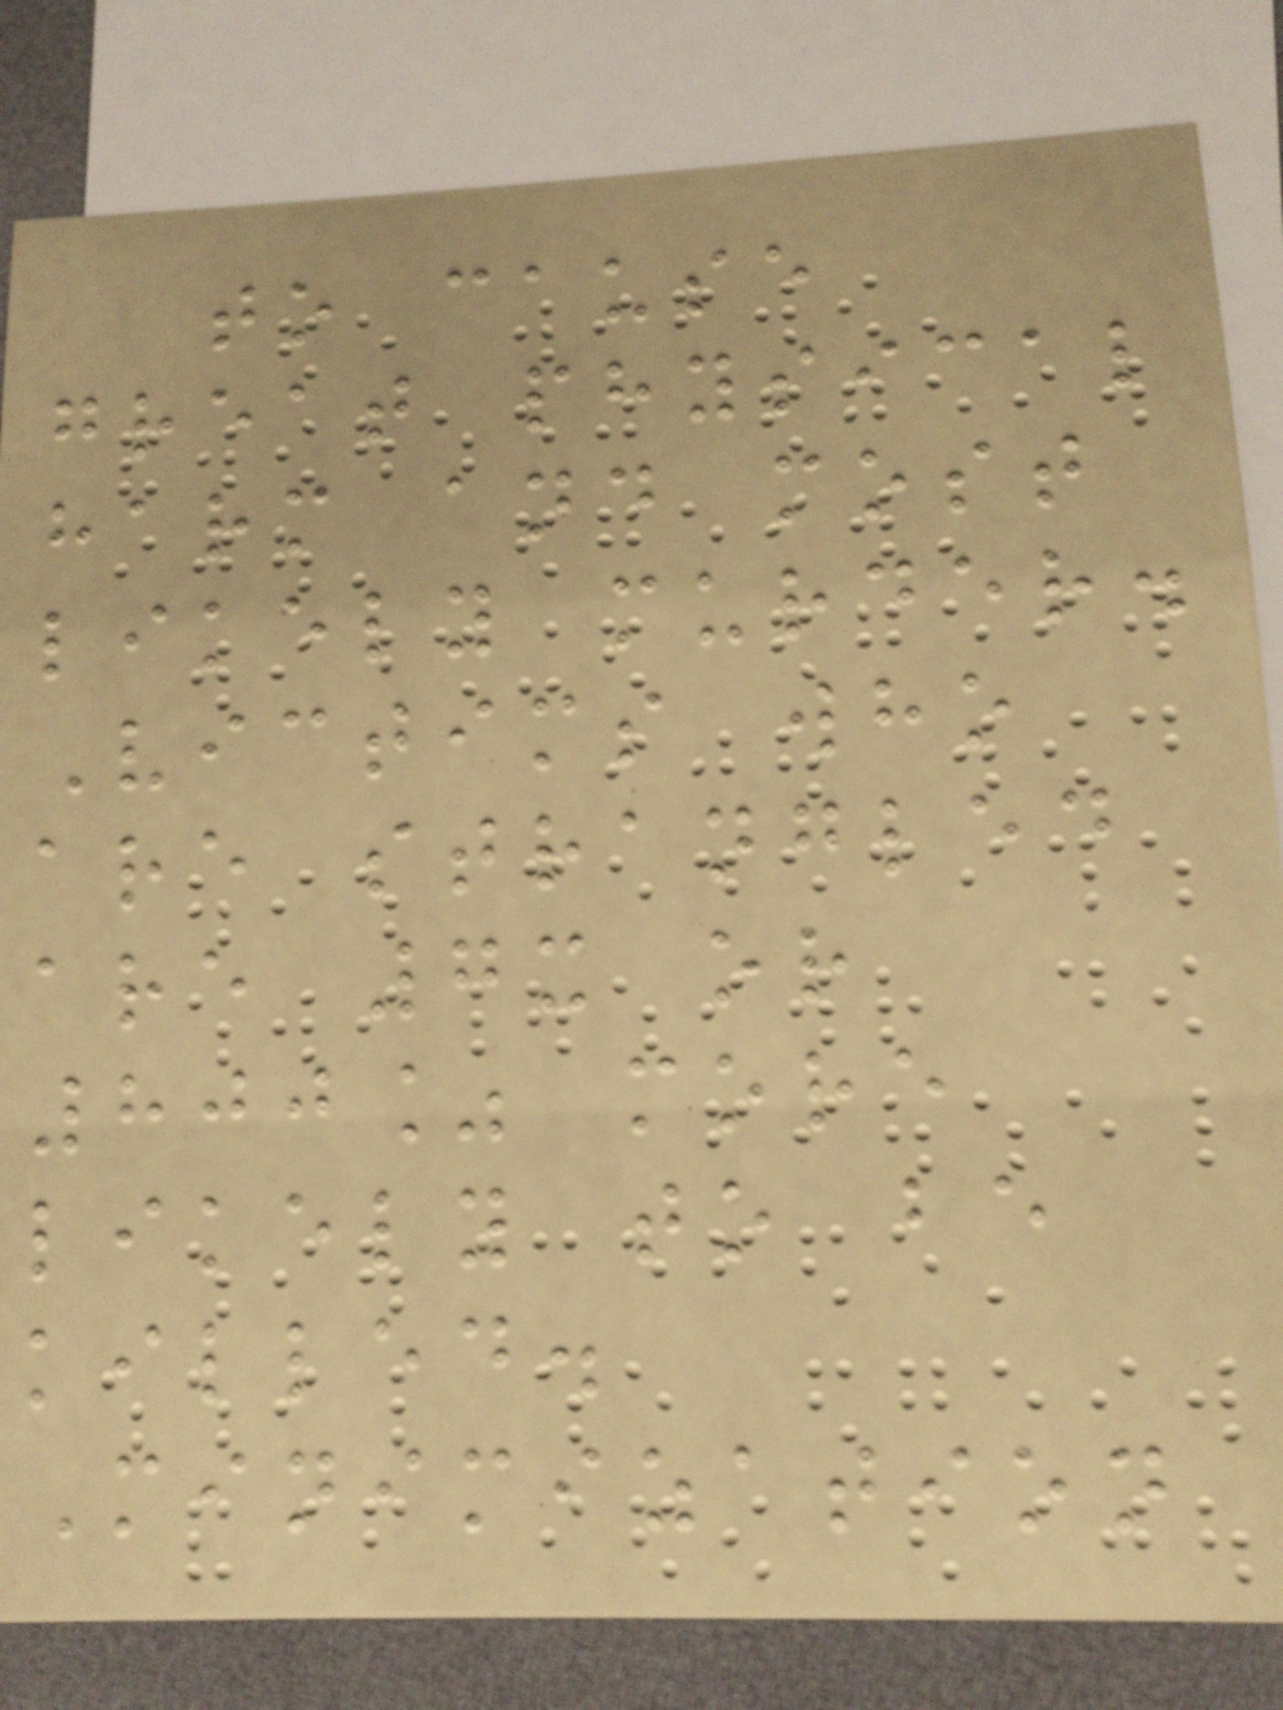to cause
great physical
harm and most
likely murder.
Victims who
are strangled
are 7x or
800% more
likely to be
killed.
Minimization
